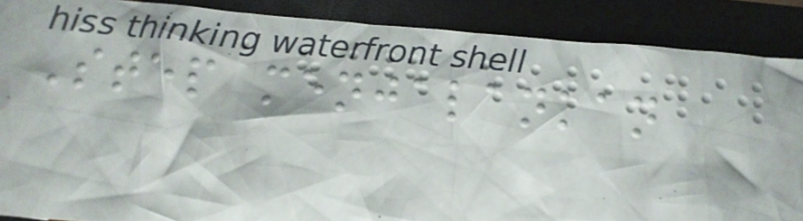Step menjalankan
